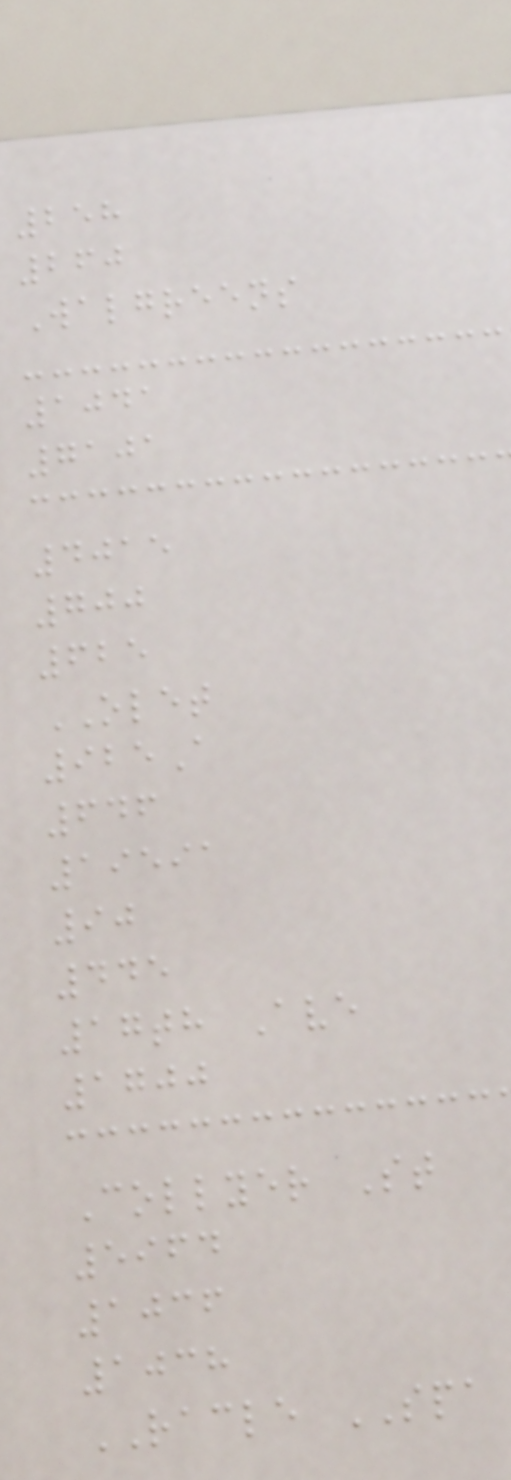258
260
Walgreens
1041
7101
4015
700
625
OLET
925A
646
19591
90
445
17th Ave
1700
Collyer St
5964
1036
1038
RACLE SPA
